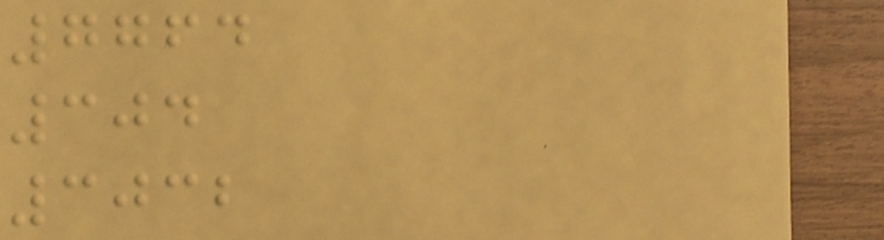7764
304
3032
